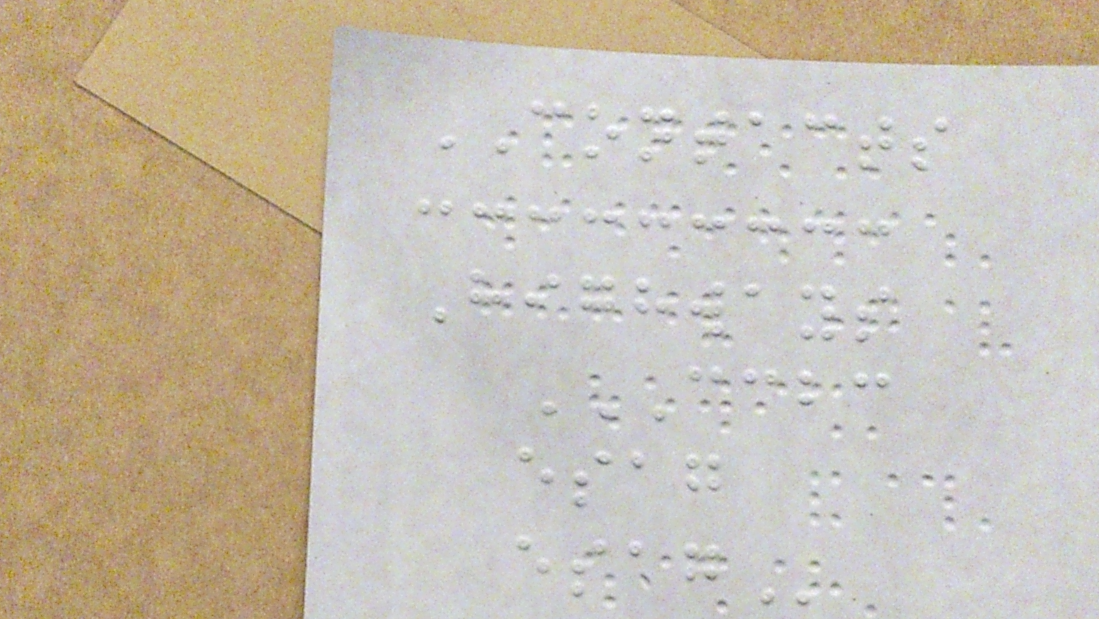CONTACTS
Highways
CCBC
ESAG
ESAG
